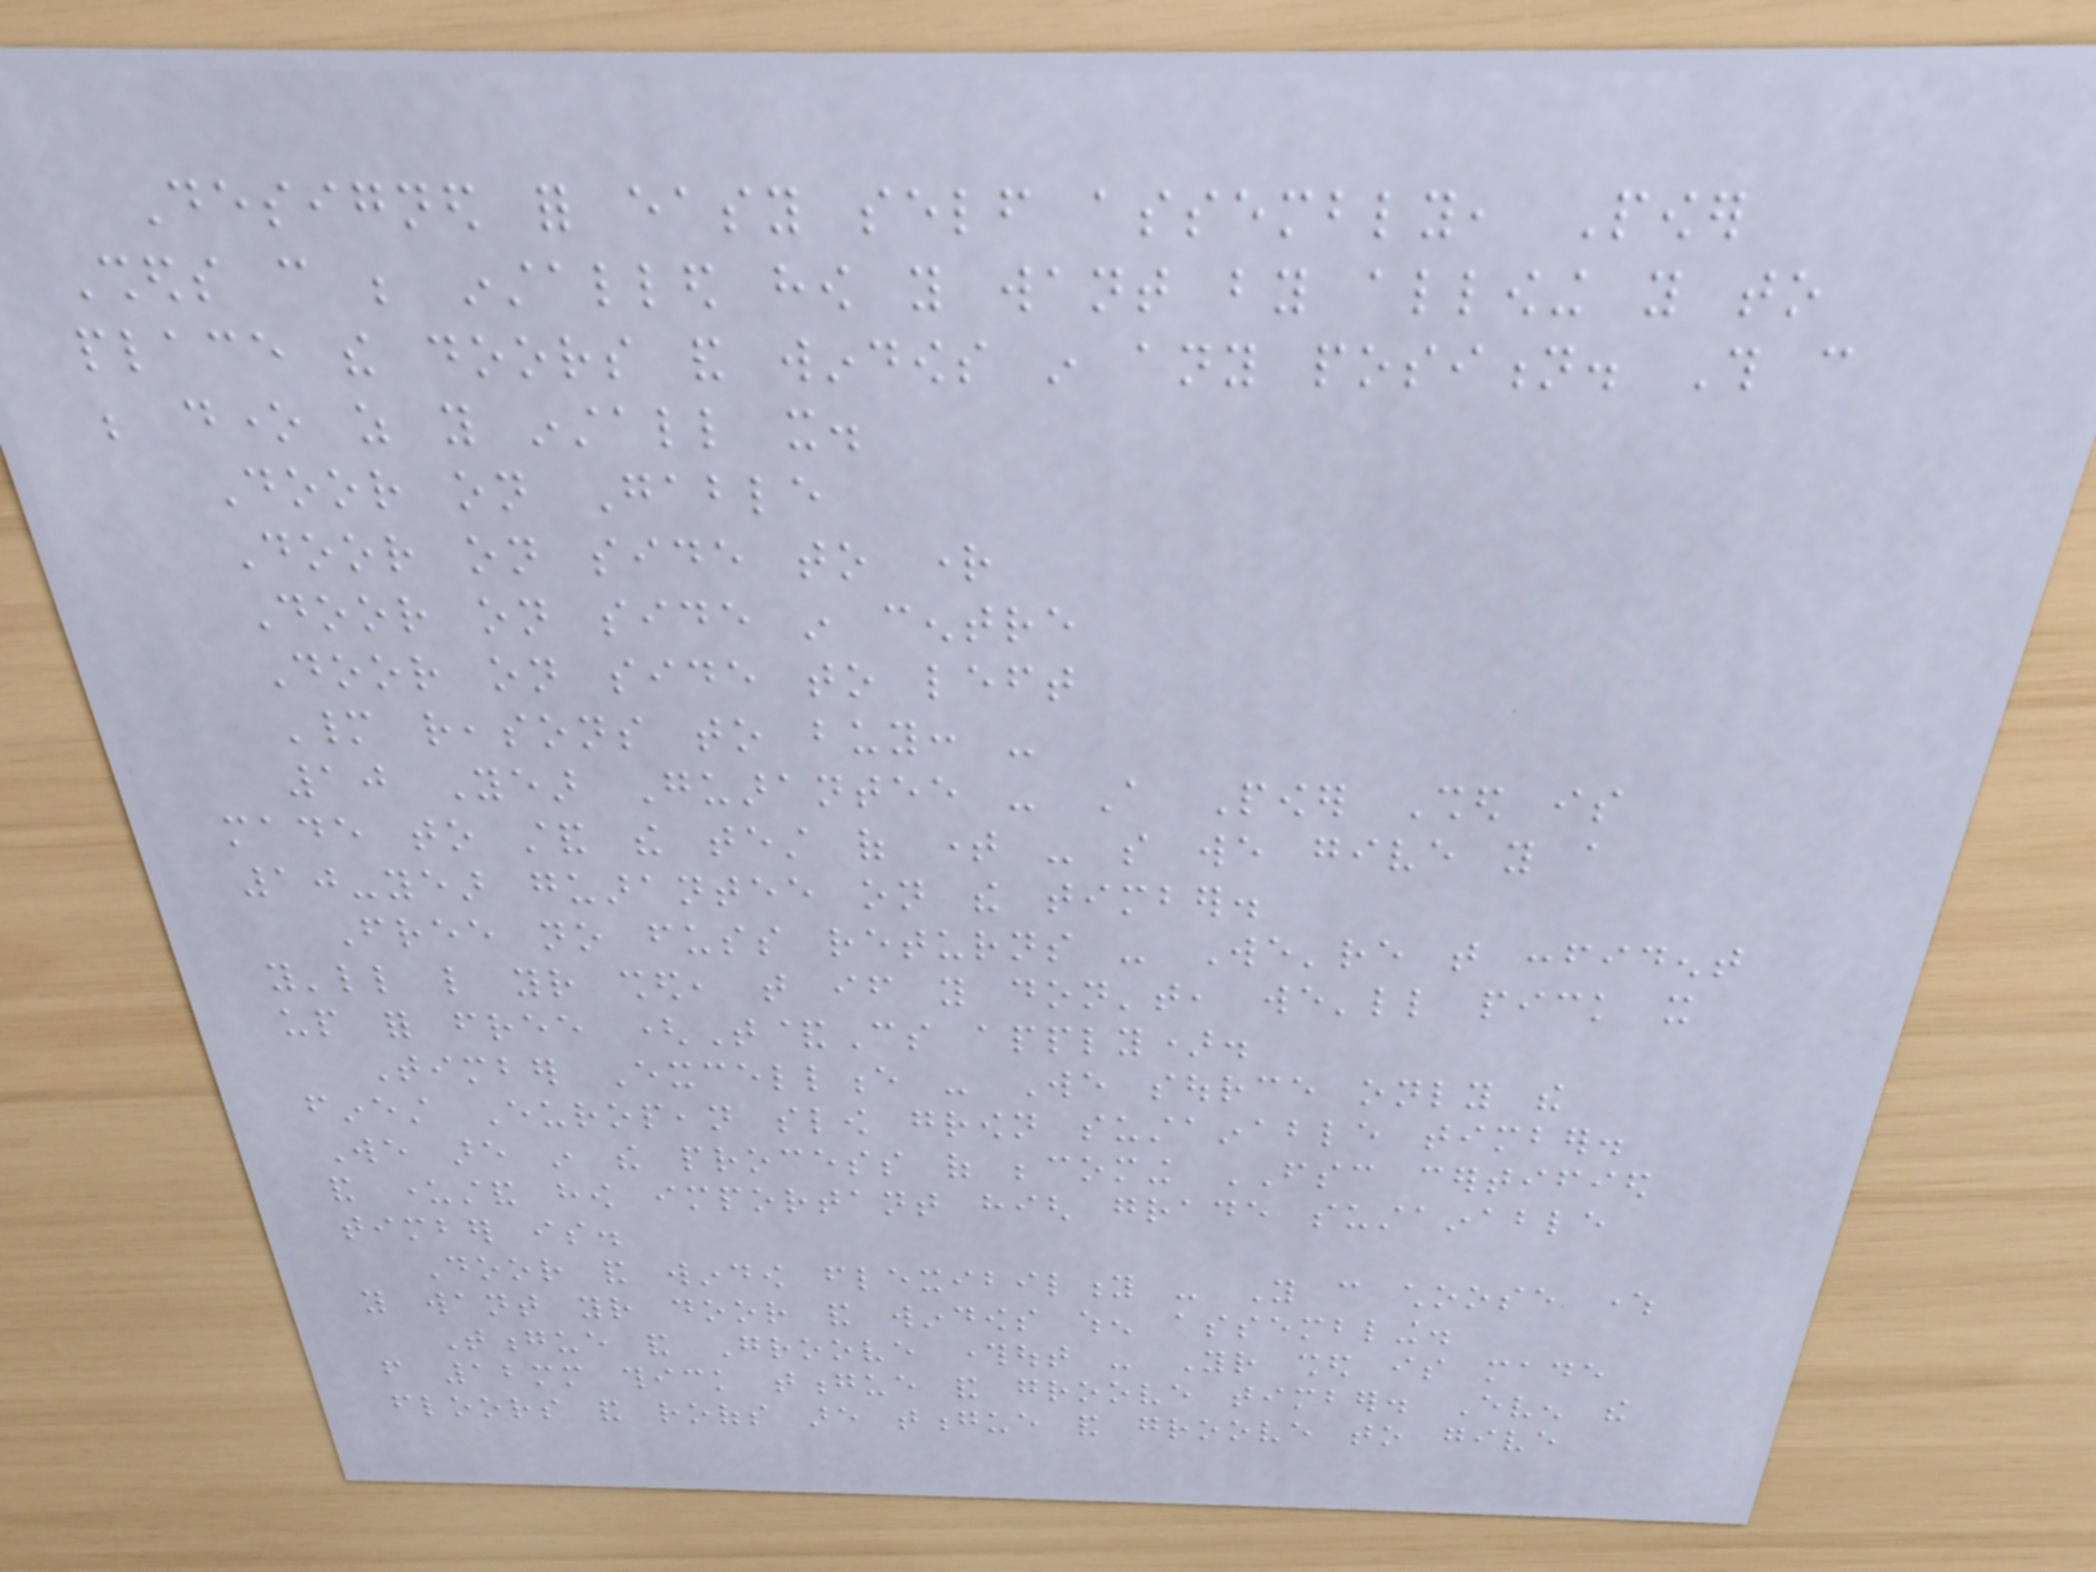Designed for easy self assembly, Power
Sheds can be installed how you want by allowing you to
place the doors and windows in any position. This can
be done as you install it.
Door on Gable
Door on side to right
Door on side in centre
Door on side to left
Many reasons to buy: -
10 Year Guarantee - A Power Shed is
made to stand the test of time - so we give you a
10-year guarantee on the timber.
Free no fuss returns - We're that confident
you'll like your shed, that if you don't, we'll pick it
up for free (T&Cs apply).
Timber Excellence - We source only the
finest European slow grown sustainable timber.
We are in the process of becoming FSC certified
and understand how important high grade sustainable
timber is.
Door and window flexibility - You can choose where
you want your door and windows when assembling.
Tongue and Groove throughout - Your shed is made
from 12mm thick tongue and groove timber. Even the
floors and roofs are tongue and groove to give
